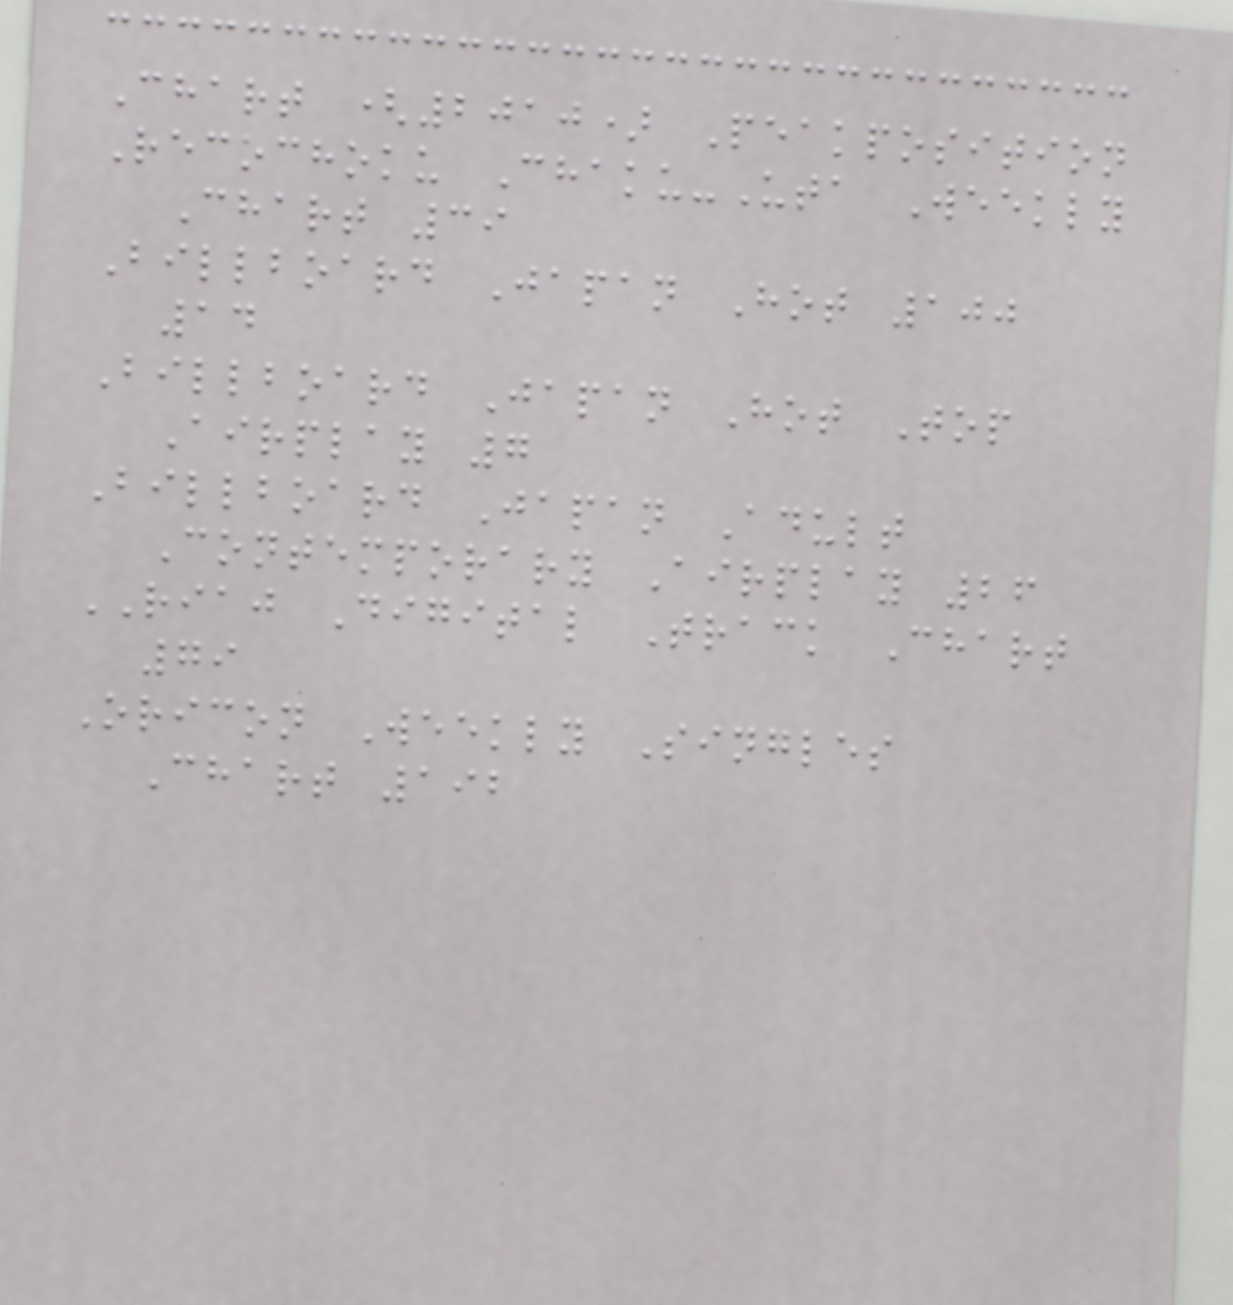Chart (2010) Peakposition
Recochoku Chaku-Uta Weekly
Chart 39
Billboard Japan Hot 100
14
Billboard Japan Hot Top
Airplay 7
Billboard Japan Adult
Contemporary Airplay 26
RIAJ Digital Track Chart
79
Oricon Weekly Singles
Chart 192
